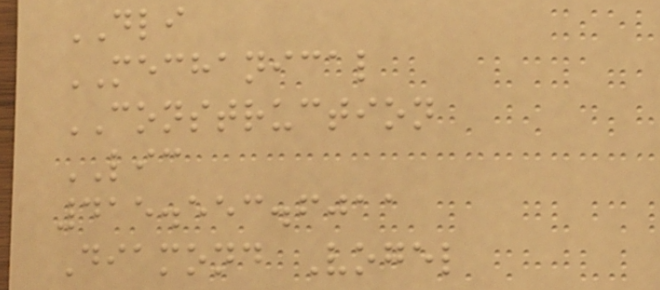DLI
MECHANICAL
CONSTRUCTION
LIC
415.553.6011
Diamond Vogel
